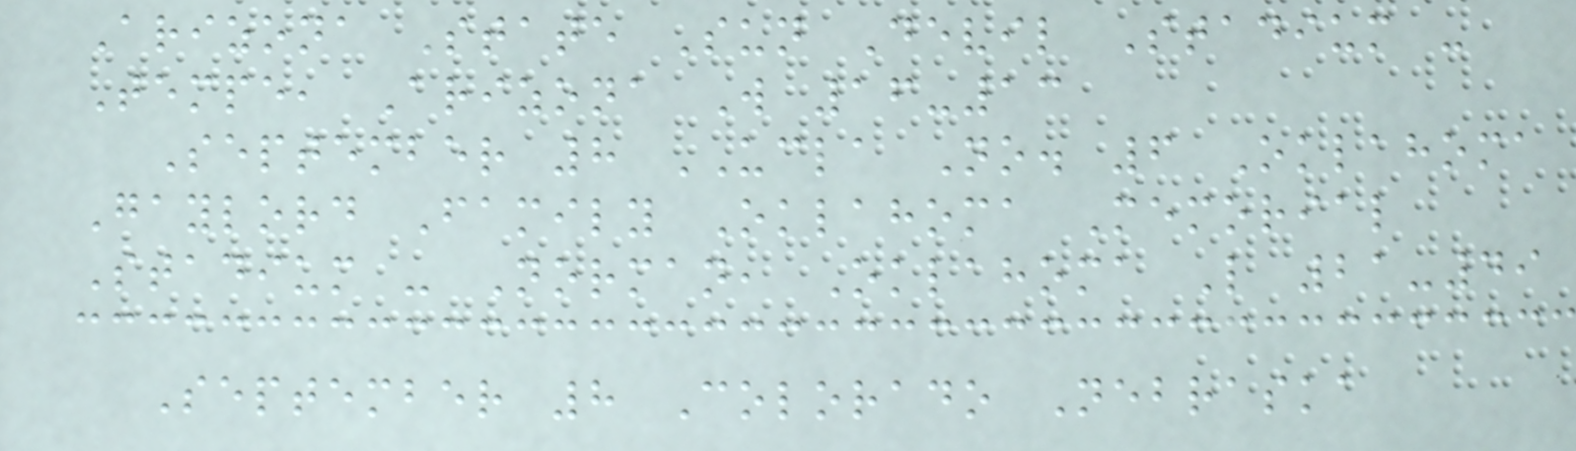Arizona State Sun Devil Stadium -
Tempe, Arizona W 16-13
September 8 UCLA No. 6 Oklahoma
Gaylord Family Oklahoma Memorial
Stadium - Norman, Oklahoma L 21-49
September 8 Colorado Nebraska
